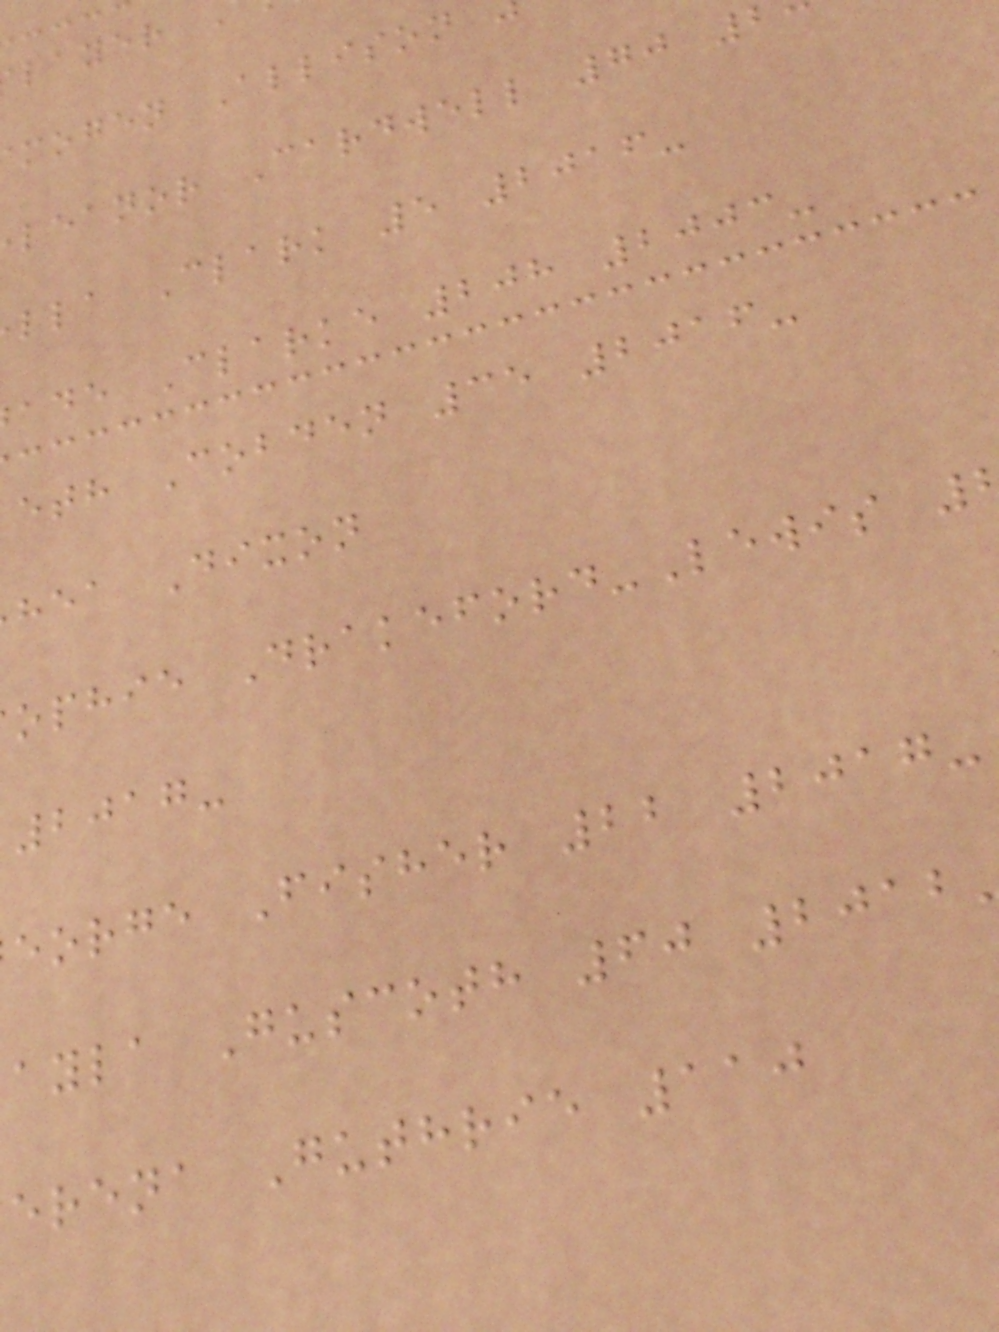mogen Allison
leanor Cardwell 70 2
lla Clark 5 2016-
ade Clarke 208 2003-
eth Cobden 35 2016-
hea Dixon
ophie Drakeford-Lewis
2017-
eorge Fisher 22 2017-
ayla Guscoth 60 2012
erena Guthrie 110
